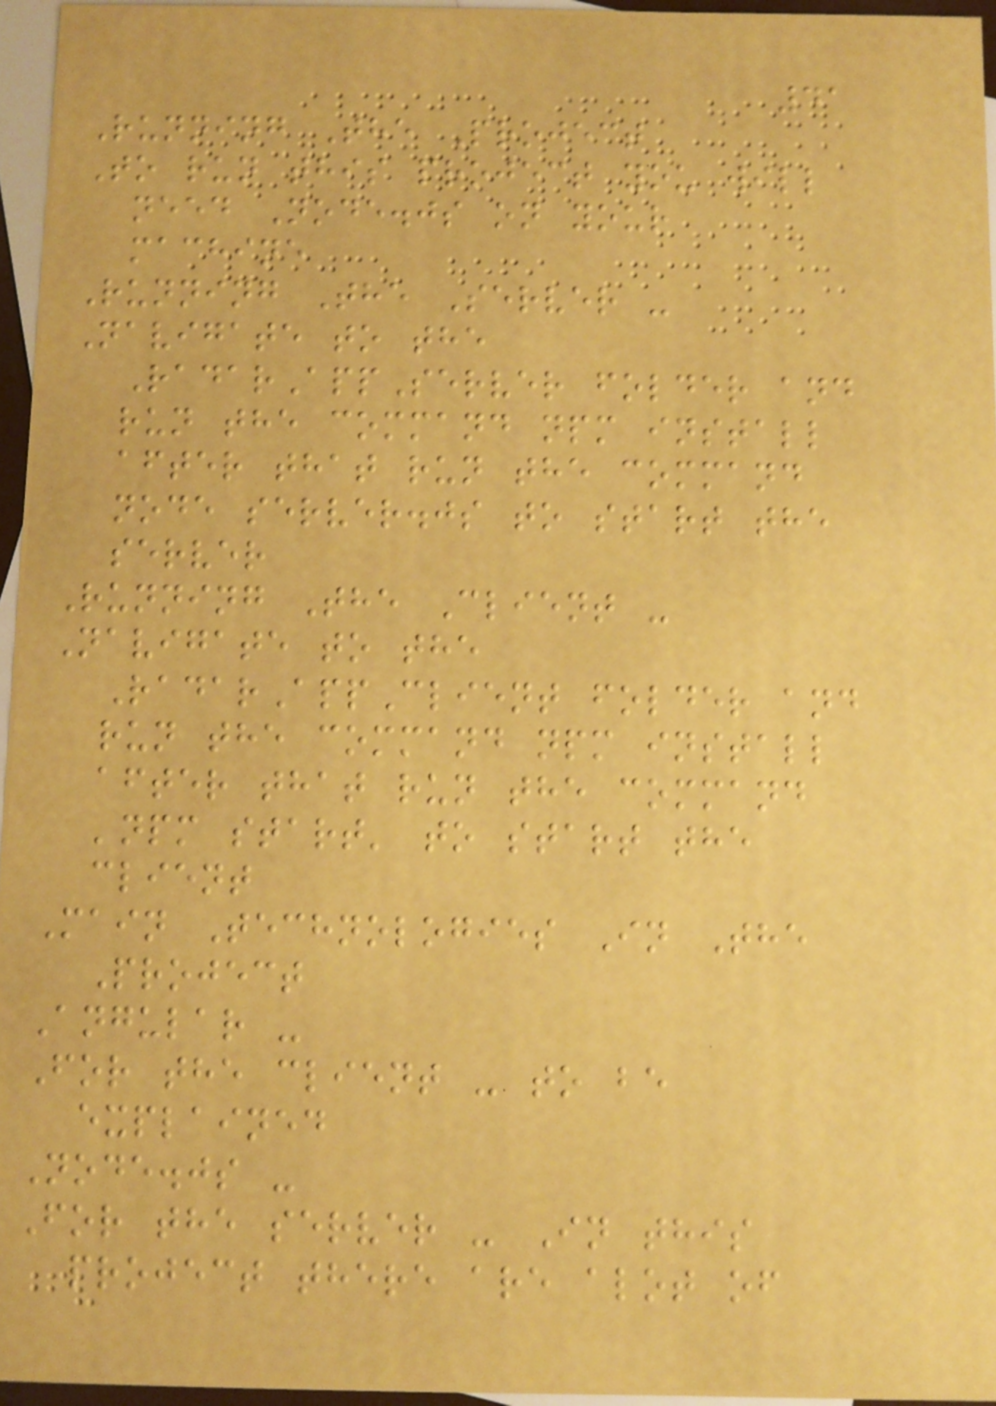41
Running The Project
To run this project you will
need Node.js on your
machine
Running The Server -
Navigate to the
RadarAppServer folder and
run the command npm install
after that run the command
node server.js to start the
server
Running The Client -
Navigate to the
RadarAppClient folder and
run the command npm install
after that run the command
'npm start' to start the
client
Main Technologies In The
Project
Angular -
For the client - to be
explained
Node.js -
For the server - In this
project there are alot of
